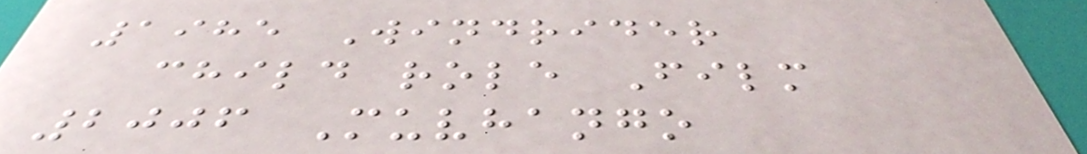1985 Windrider
child role Film
2006 Muvhango
